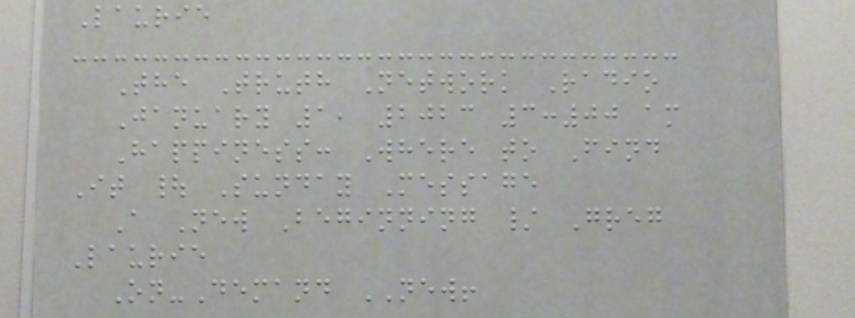Laurie
The Truth Network Radio
January 1, 2023 3:00 am
Happiness: Where to Find
It | Sunday Message
A New Beginning / Greg
Laurie
On-Demand NEW!
